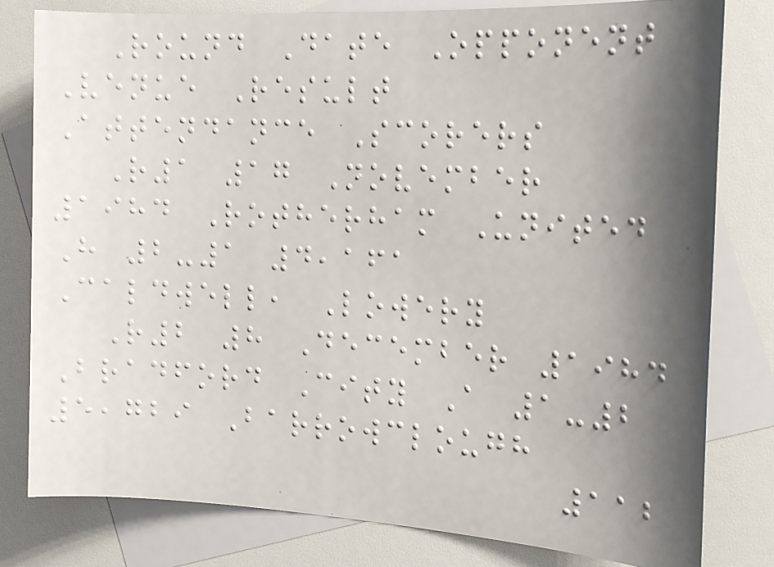Round Date Opponent
Venue Result
Attendance Scorers
R1 17 November
1984 Rotherham United
H 2-1 4,161
Caldwell, Lowery
R2 8 December 1984
Bradford City A 1-2
5,729 Barrowclough
112
